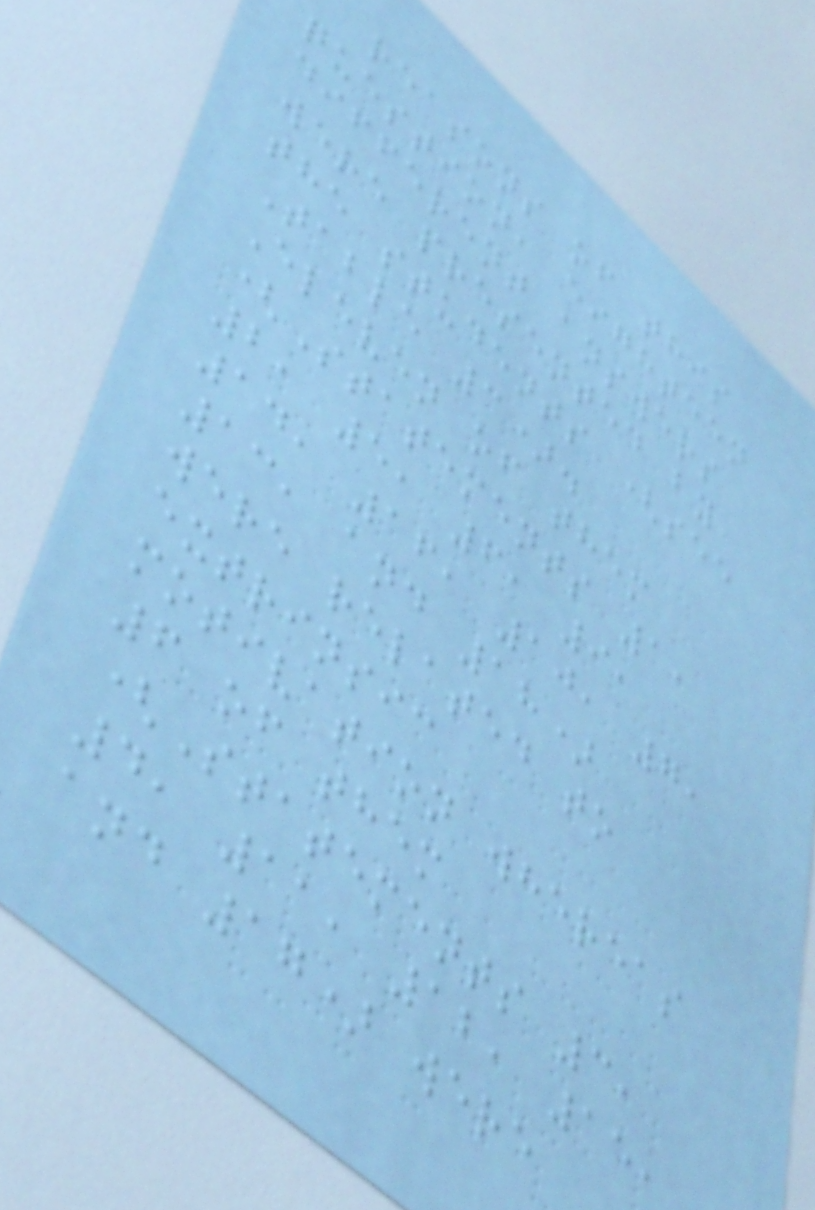reasons of this
question, eighteen
different answers
were presented by
the students (see
Table 3).
Eleven of them
(Statements 1,
2, 5, 6, 9,
14, 16, 10, 7,
13, and 18)
were related to
extrinsic
motivation whereas
6 of them
(Statements 3,
4, 11, 12, 15,
and 17) were
